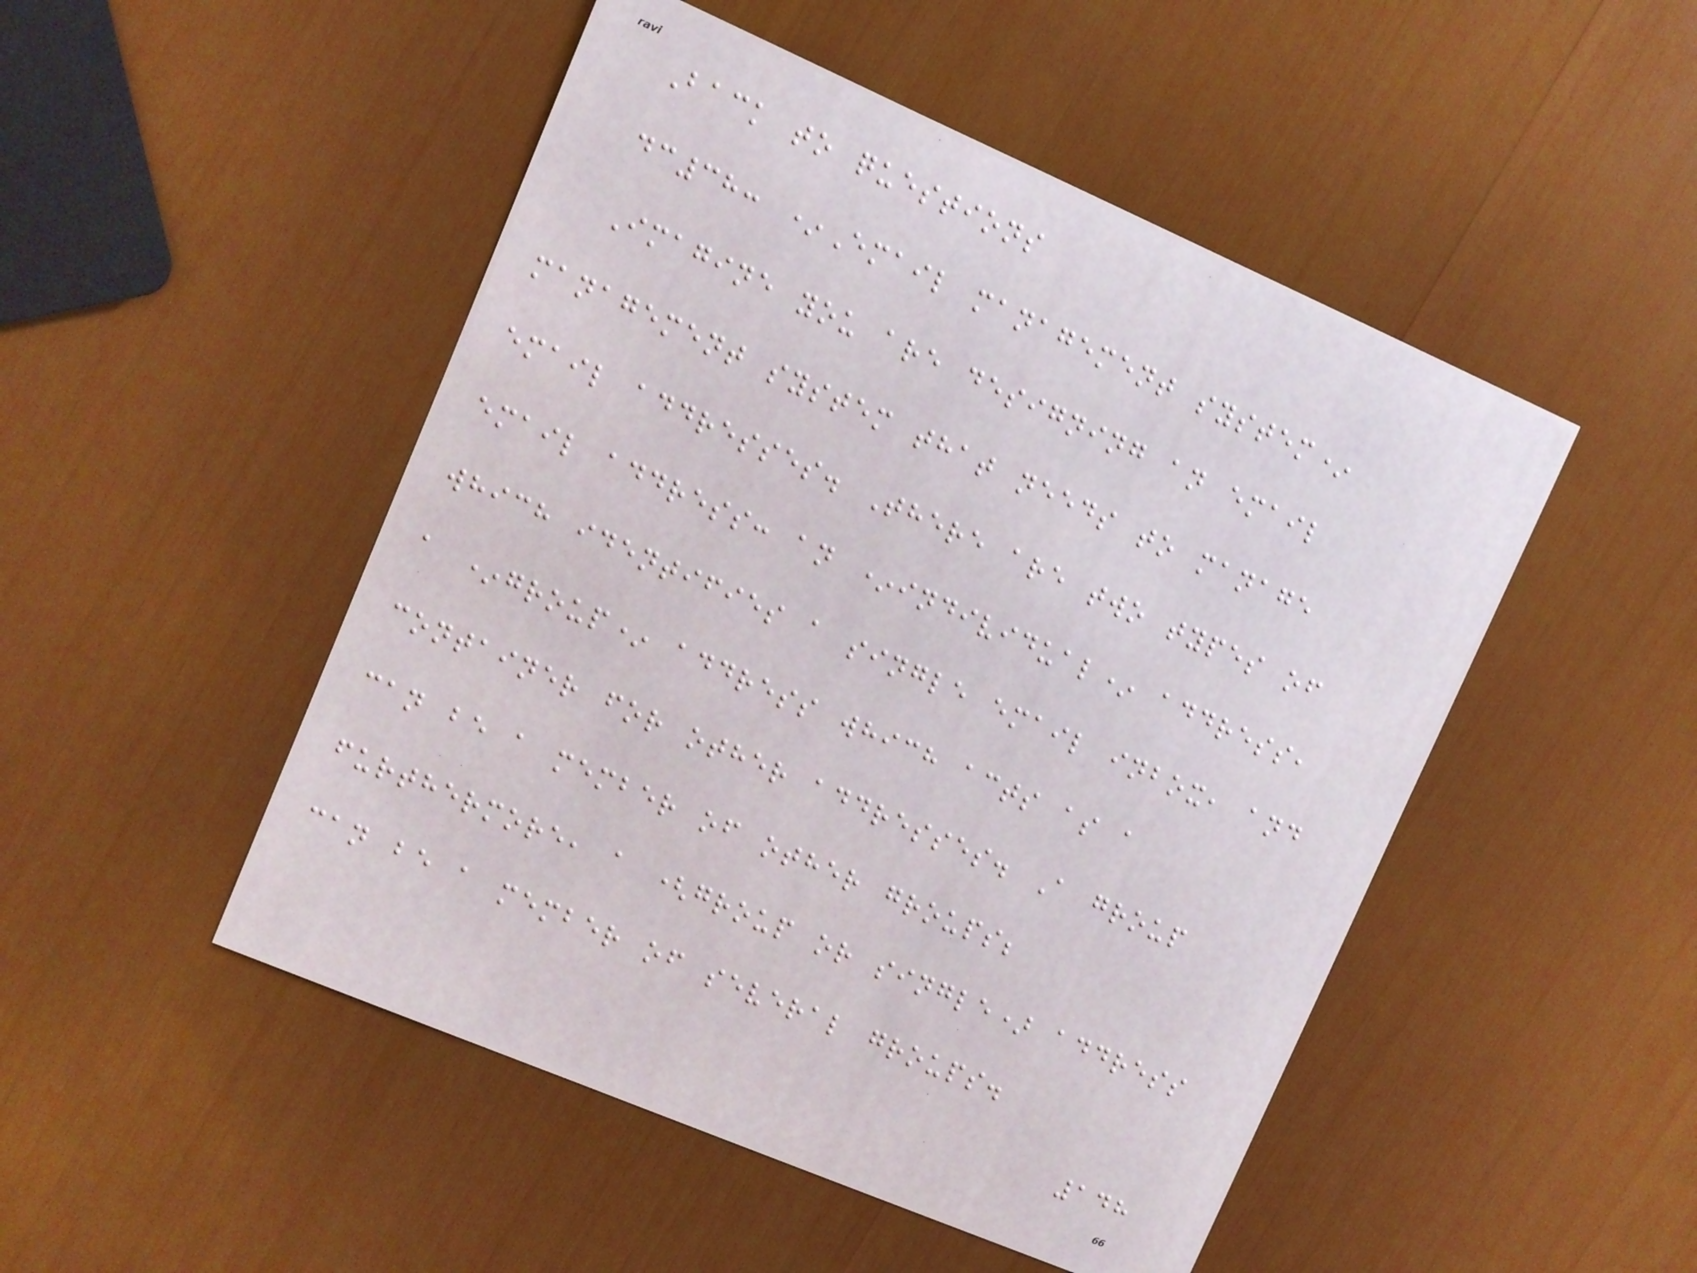Back to questions
dc38: *Email management system*
Imagine you are designing an email
management system that needs to manage
email addresses. There are two types of
email address: an *individual* address,
which identifies a single email inbox, and
a *group* address which acts as a
container for other addresses. A group
can be a member of other groups;
furthermore, a (group or single) address
can be a member of several groups.
148
